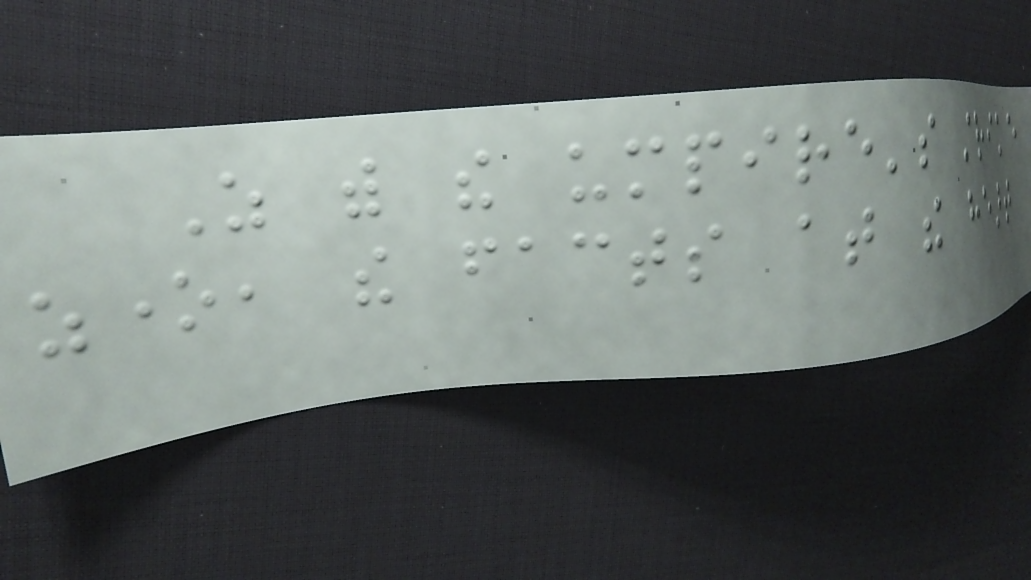As with the umpire's strike
zone, the facts at the heart
